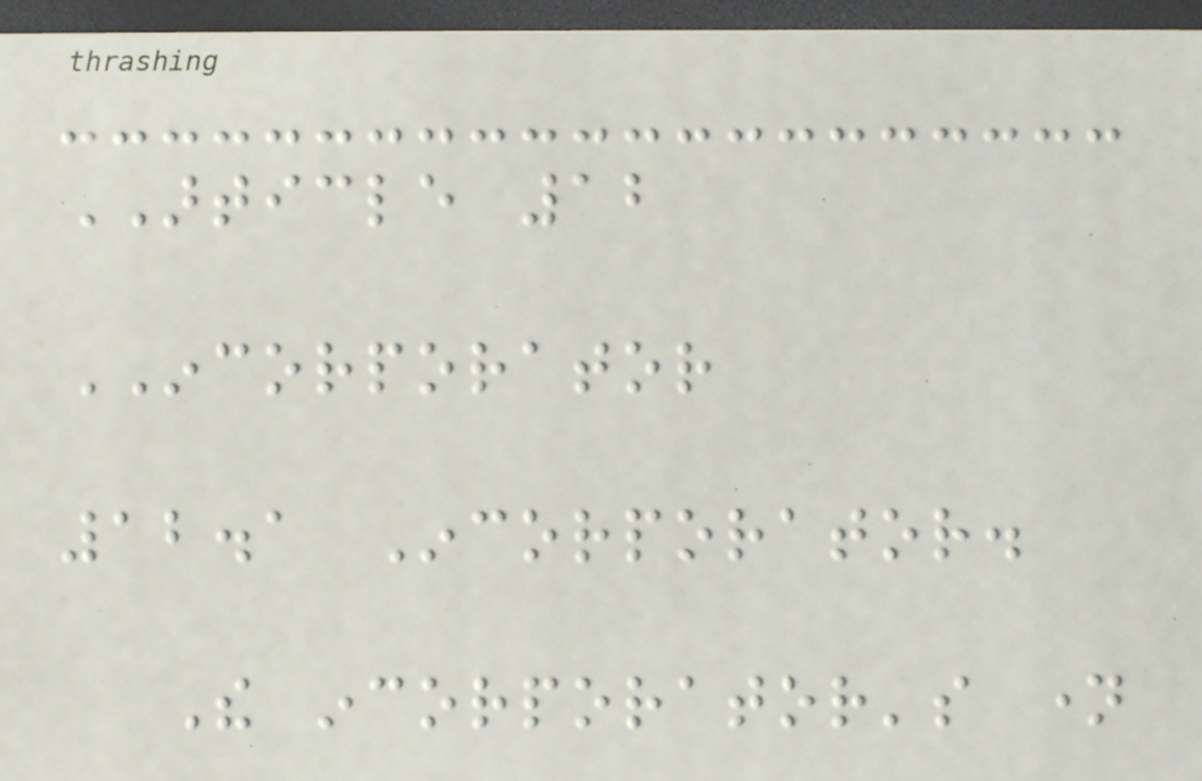ARTICLE 12
INCORPORATOR
12.1 Incorporator.
The incorporator's name
